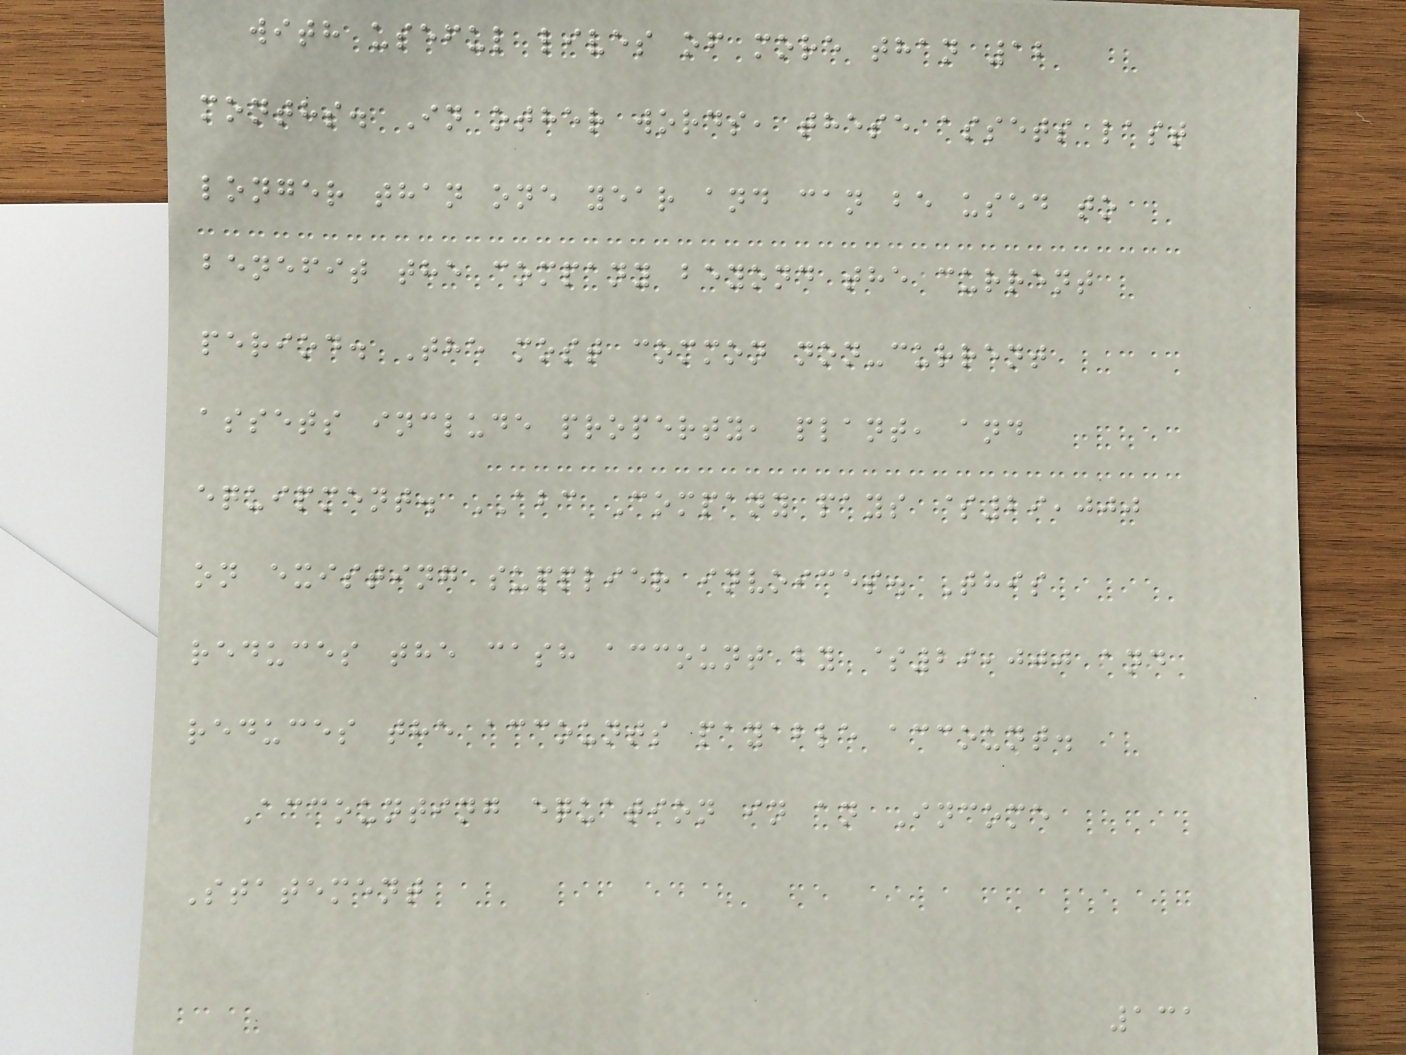with useful lives of more than 12
months. In other words, these assets last
longer than one year and can be used to
benefit the company beyond the current
period. The most common non-current
assets include property, plant, and
equipment. ABC Company pays $29,000
on existing supplier invoices. This
reduces the cash account by $29,000 and
reduces the accounts payable account.
Accounting equation in an Income
Statement
131
